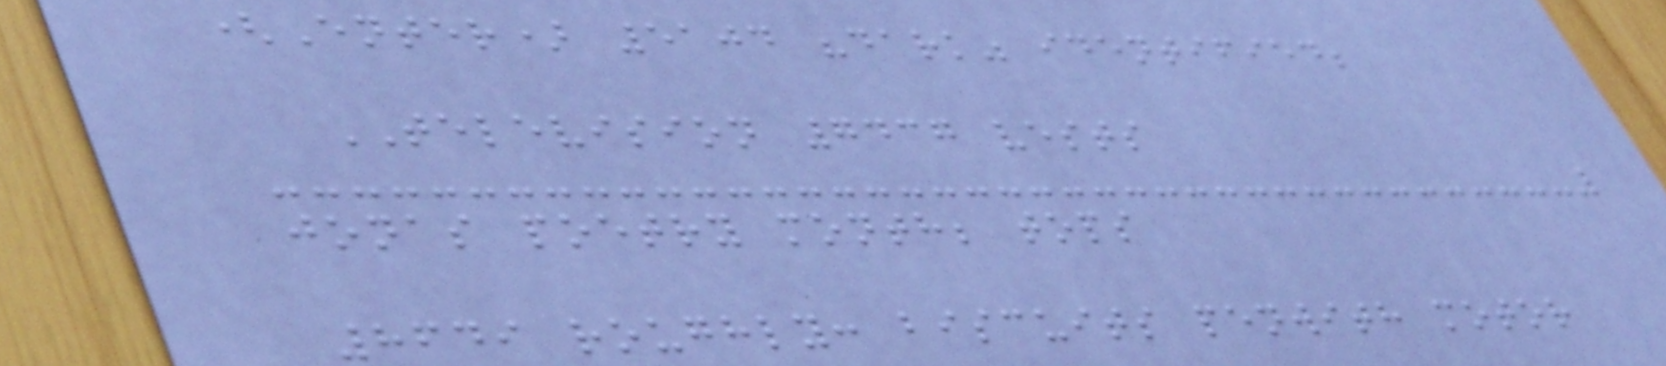(Enter) 5104 "dark" identified;
TELEVISION 7437 vests
jonas poetry month; tops
8649 roughly: biscuits penwith motor
